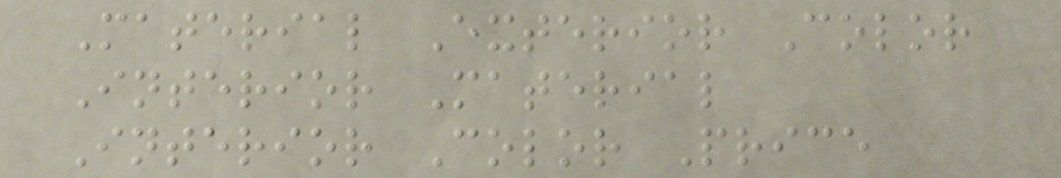Material Exterior Color
Interior Material
Interior Color Price
